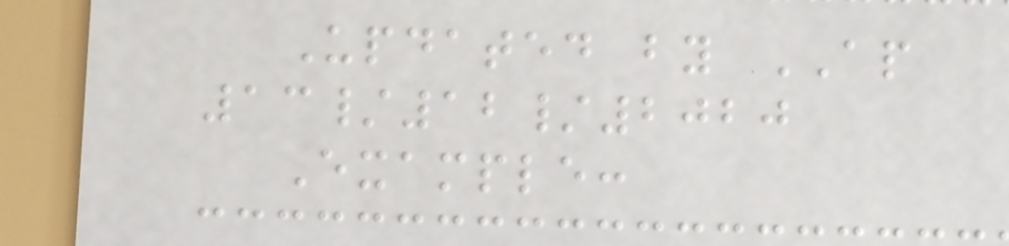Updated by AP
13/12/2020
Example:
